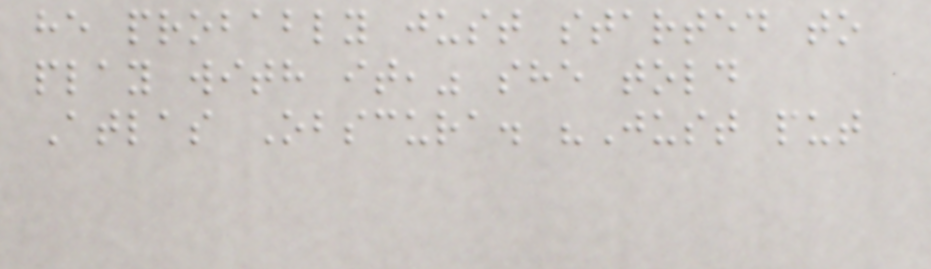he probably just started to
play with it," she told
Atlas Obscura. "Just put
